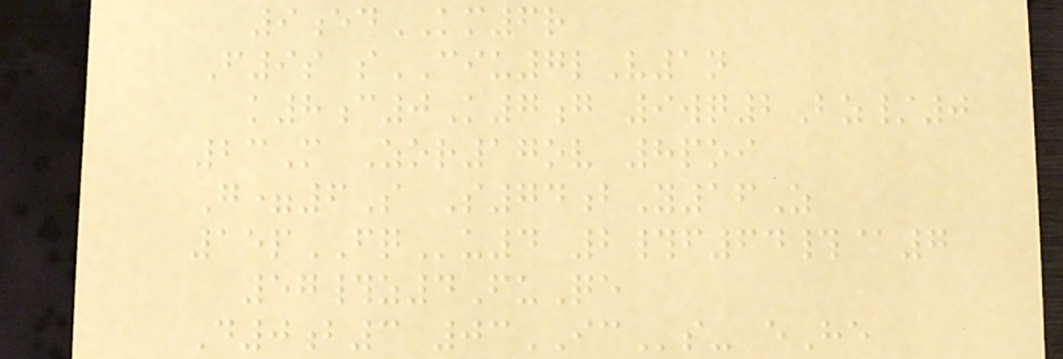9edKM6r
F9s sCIU7lV1n
k8c0K7g 9wq2Bz/0
23M Zor17ov 8poi
G=6S S74bY16Z
15pFQu4 2#f64#@7
57#z4FuQe
D0b3 03ICs- eHe
